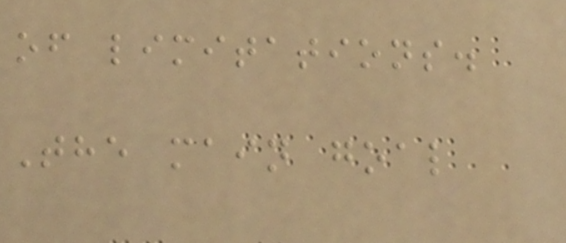of limitations.
The main goal
